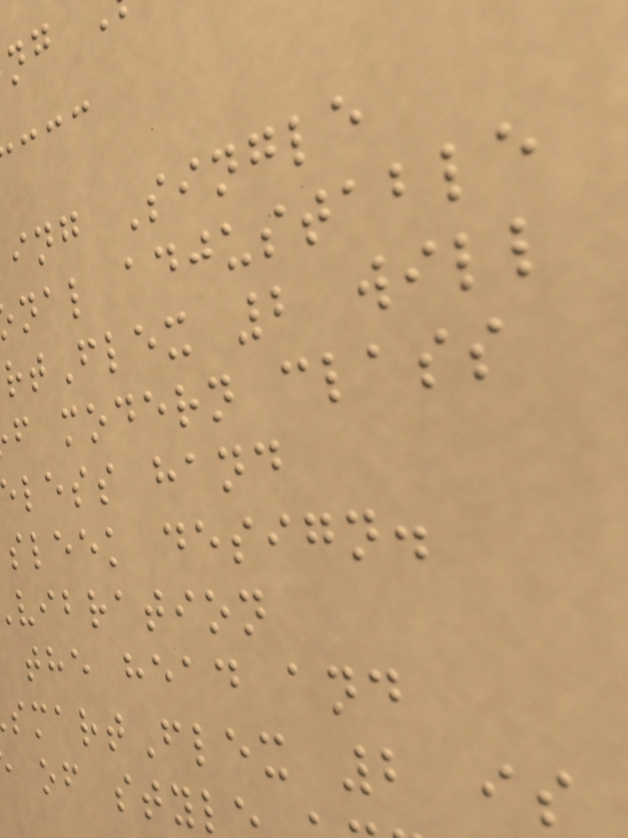ing Single
nal adjustable
rtFlex 2 will
f modern class
less hand
sleek design.
vibration
the head and
martFlex 2 is
of styl
